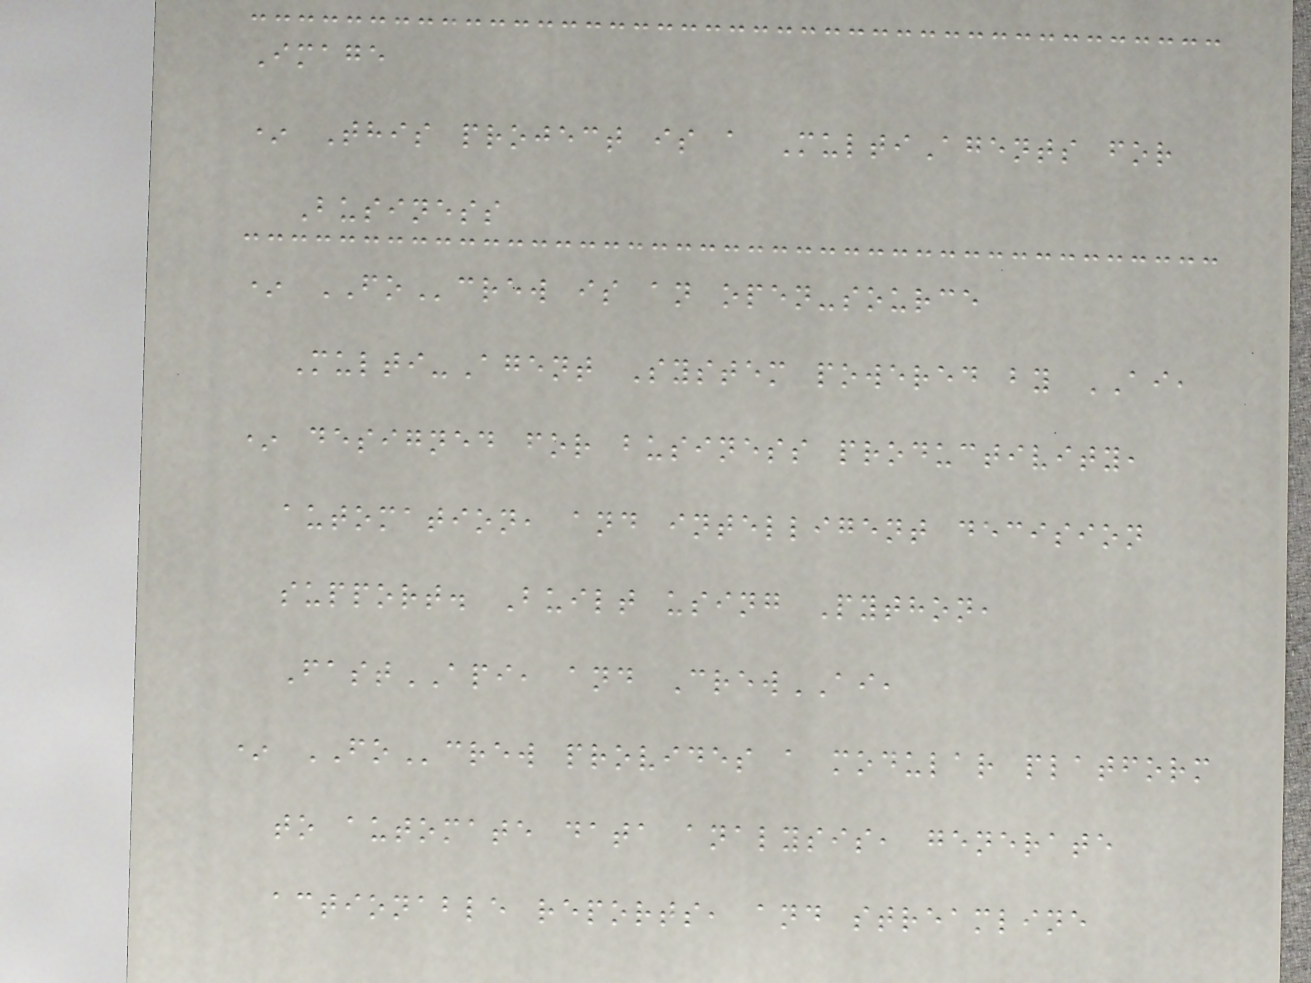Image
* This project is a MultiAgents for
Business
* FOcrew is an open-source
Multi-Agent System powered by AI,
* designed for business productivity,
automation, and intelligent decision
support. Built using Python,
FastAPI, and CrewAI,
* FOcrew provides a modular platform
to automate data analysis, generate
actionable reports, and streamline
